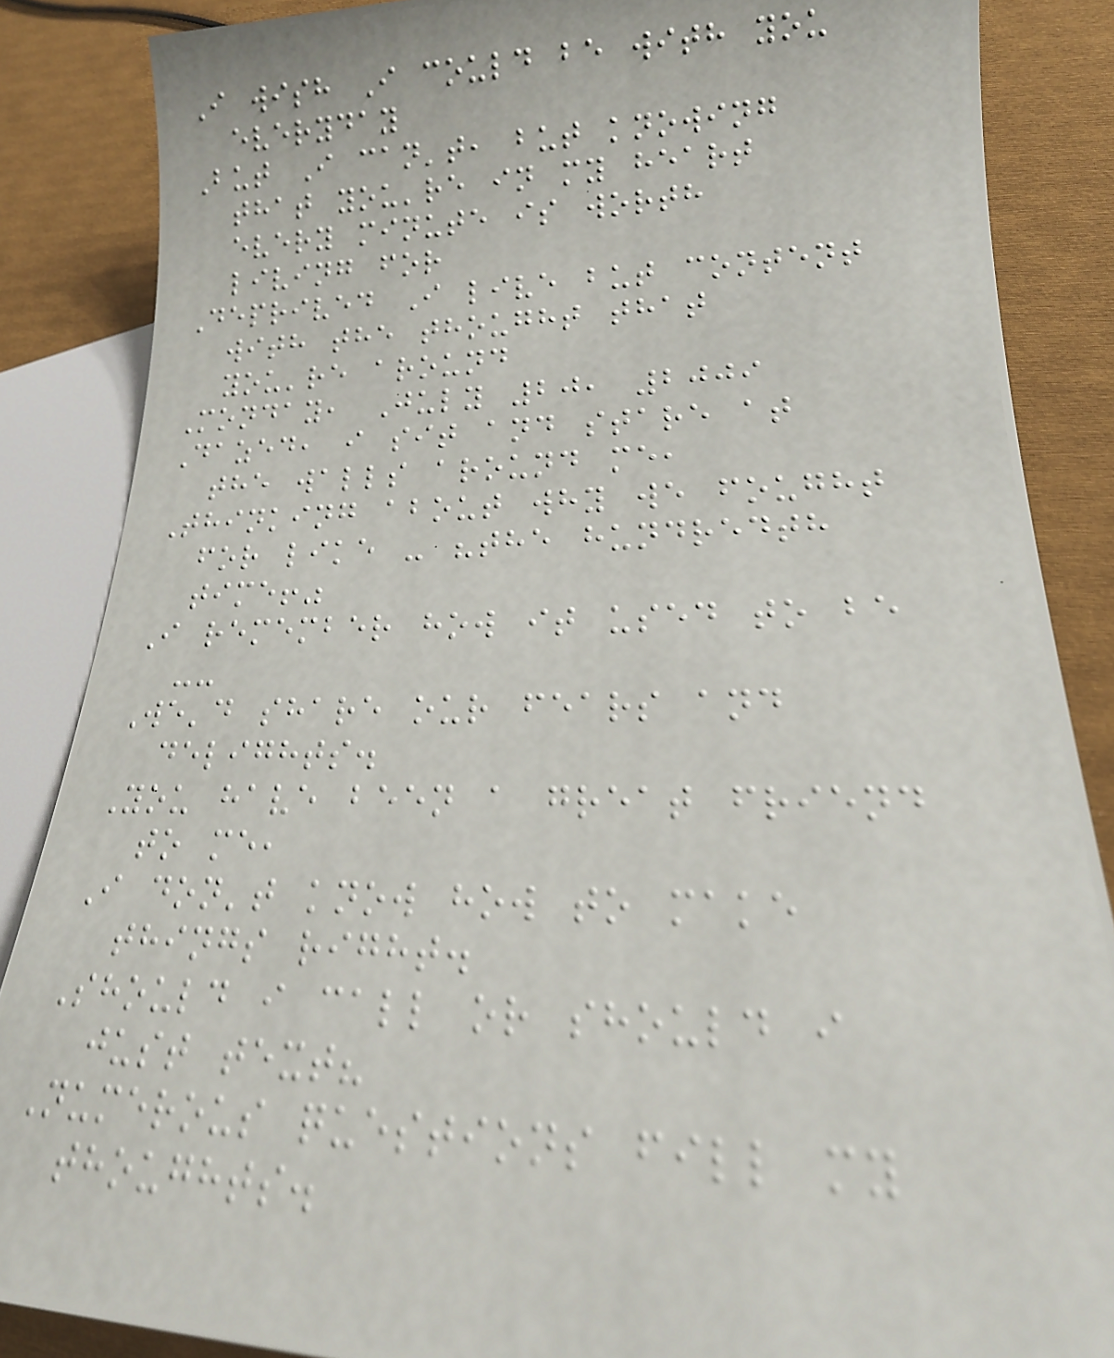I wish I could be with you
everyday
But I can't, but knowing
that you're in my heart
every minute is worth
living for
Deprived I live but content
with the thought that
you're around
Monday, July 20, 2009
Dazed, i sit and stare at
the walls around me,
Thinking about why we fought
for like - "the hundredth
time!"
I remember how it used to be
--
We'd share our fears and
delights.
You have been a great friend
to me,
I don't know how to make
things right.
Should i call or should i
just text?
Numerous questions fill my
thoughts.
